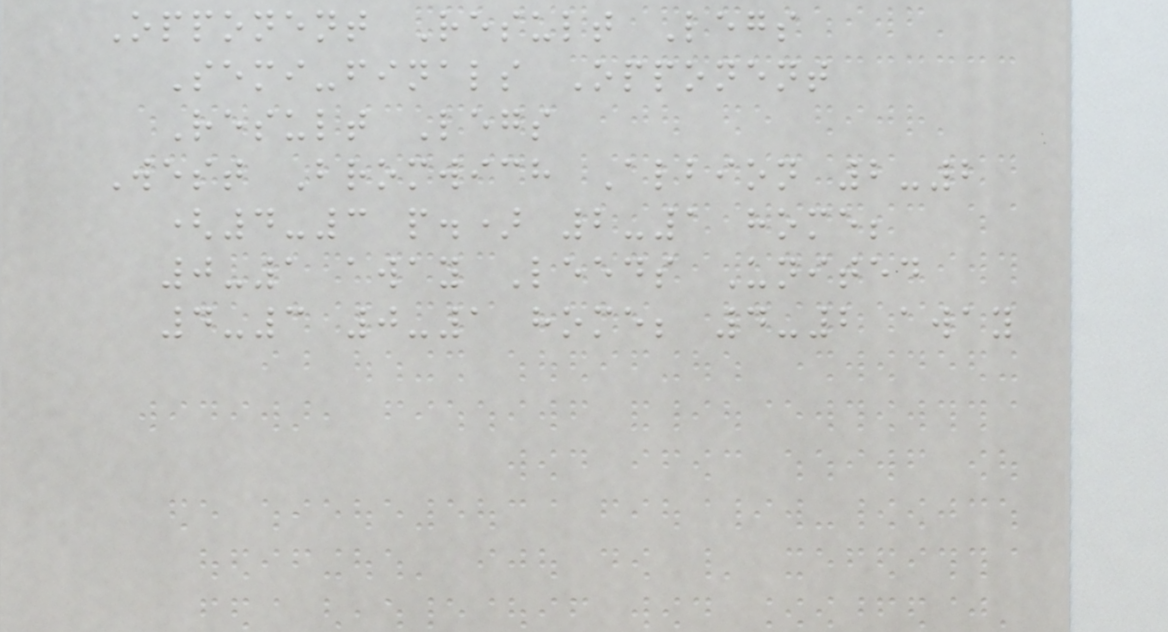Opponent Result Legs
Semi-finals Opponent
Result Legs
West Bromwich Albion 2-2
(4-3 p.) 2-1 home;
0-1 away Leeds United
4-3 0-1 home; 4-2 away
